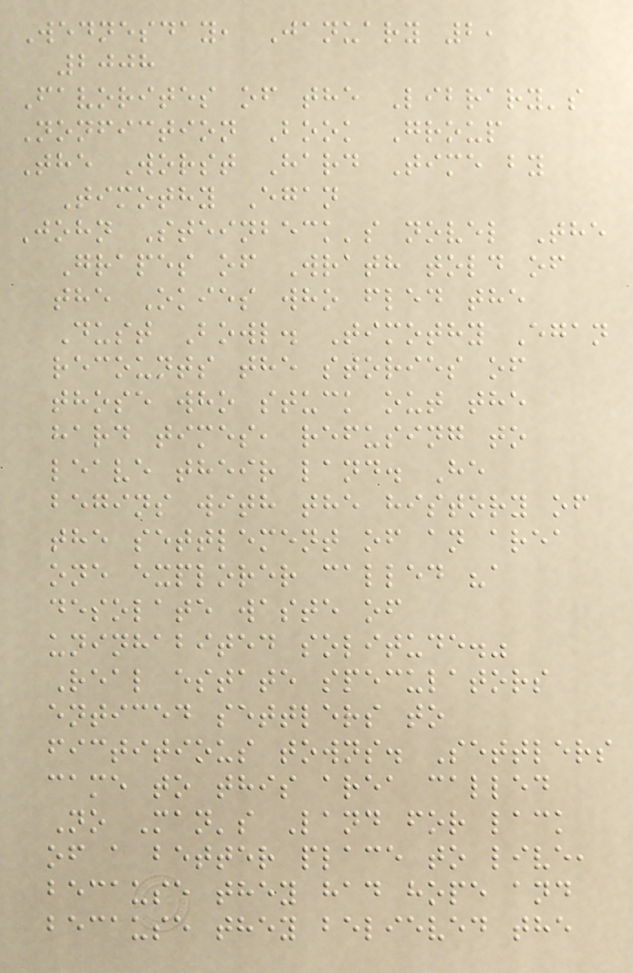Wednesday, January 2,
2008
Favorites of the Library's
Nonfiction Book Group
The Worst Hard Time by
Timothy Egan
John Steinbeck's novel The
Grapes of Wrath told of
the Okies who fled the
Dust Bowl. Timothy Egan
recounts the stories of
those who stuck out the
hard times, refusing to
leave their land. He
begins with the history of
the settlement of an area
one explorer called "a
desolate waste of
uninhabited solitude."
Real estate speculators
enticed settlers to
fictitious towns. Settlers
came to this area called
No Man's Land for lack
of a better place to live,
because they had hope and
because they believed the
